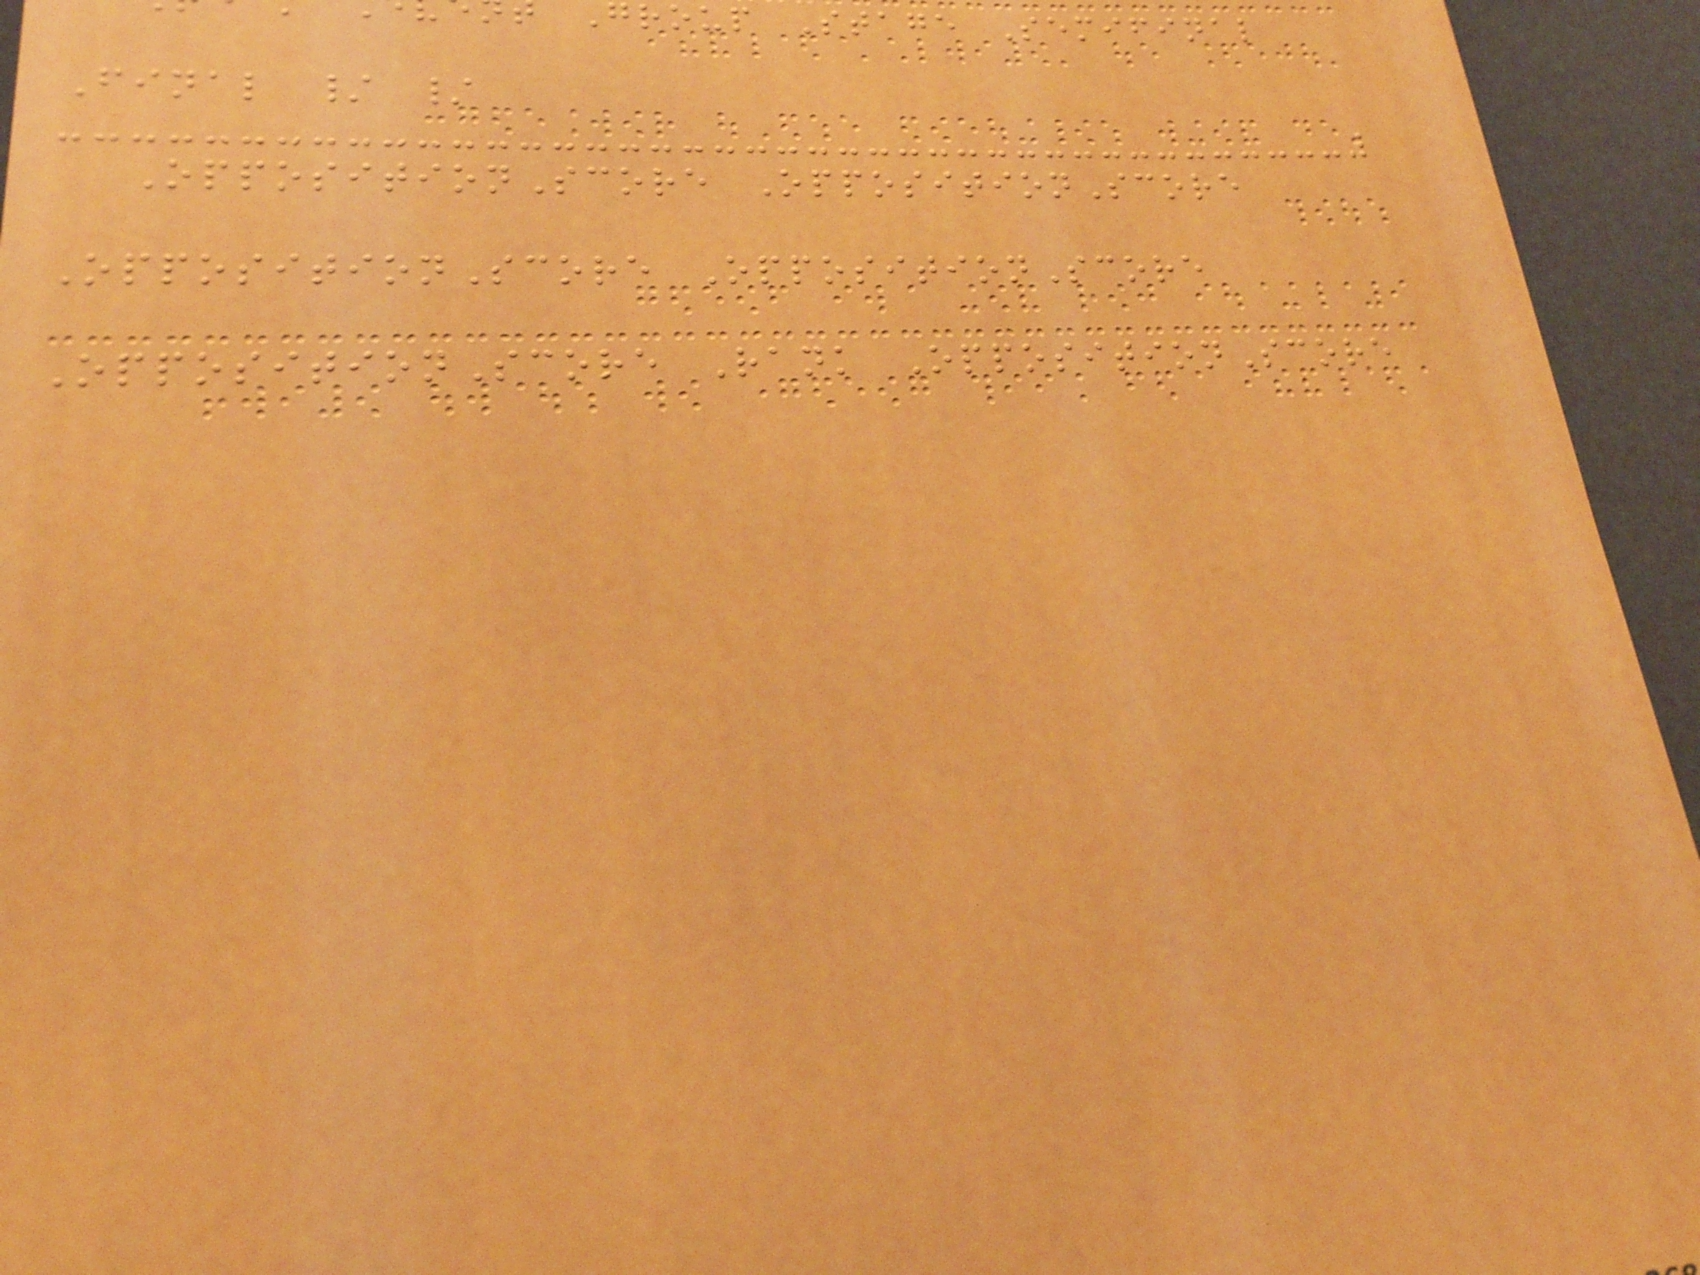group Stage Semifinal
Final / /
OppositionScore OppositionScore
OppositionScore OppositionScore
OppositionScore Rank OppositionScore
